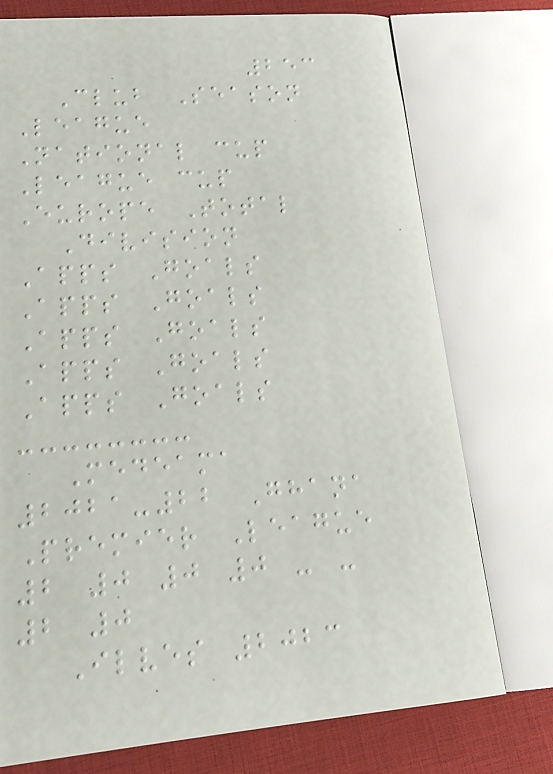253
Club Season
League
National cup
League cup
Europe Total
Division
Apps Goals
Apps Goals
Apps Goals
Apps Goals
Apps Goals
Medeama
2021-22 Ghana
Premier League
2 0 0 0 - -
2 0
Ilves 2023
